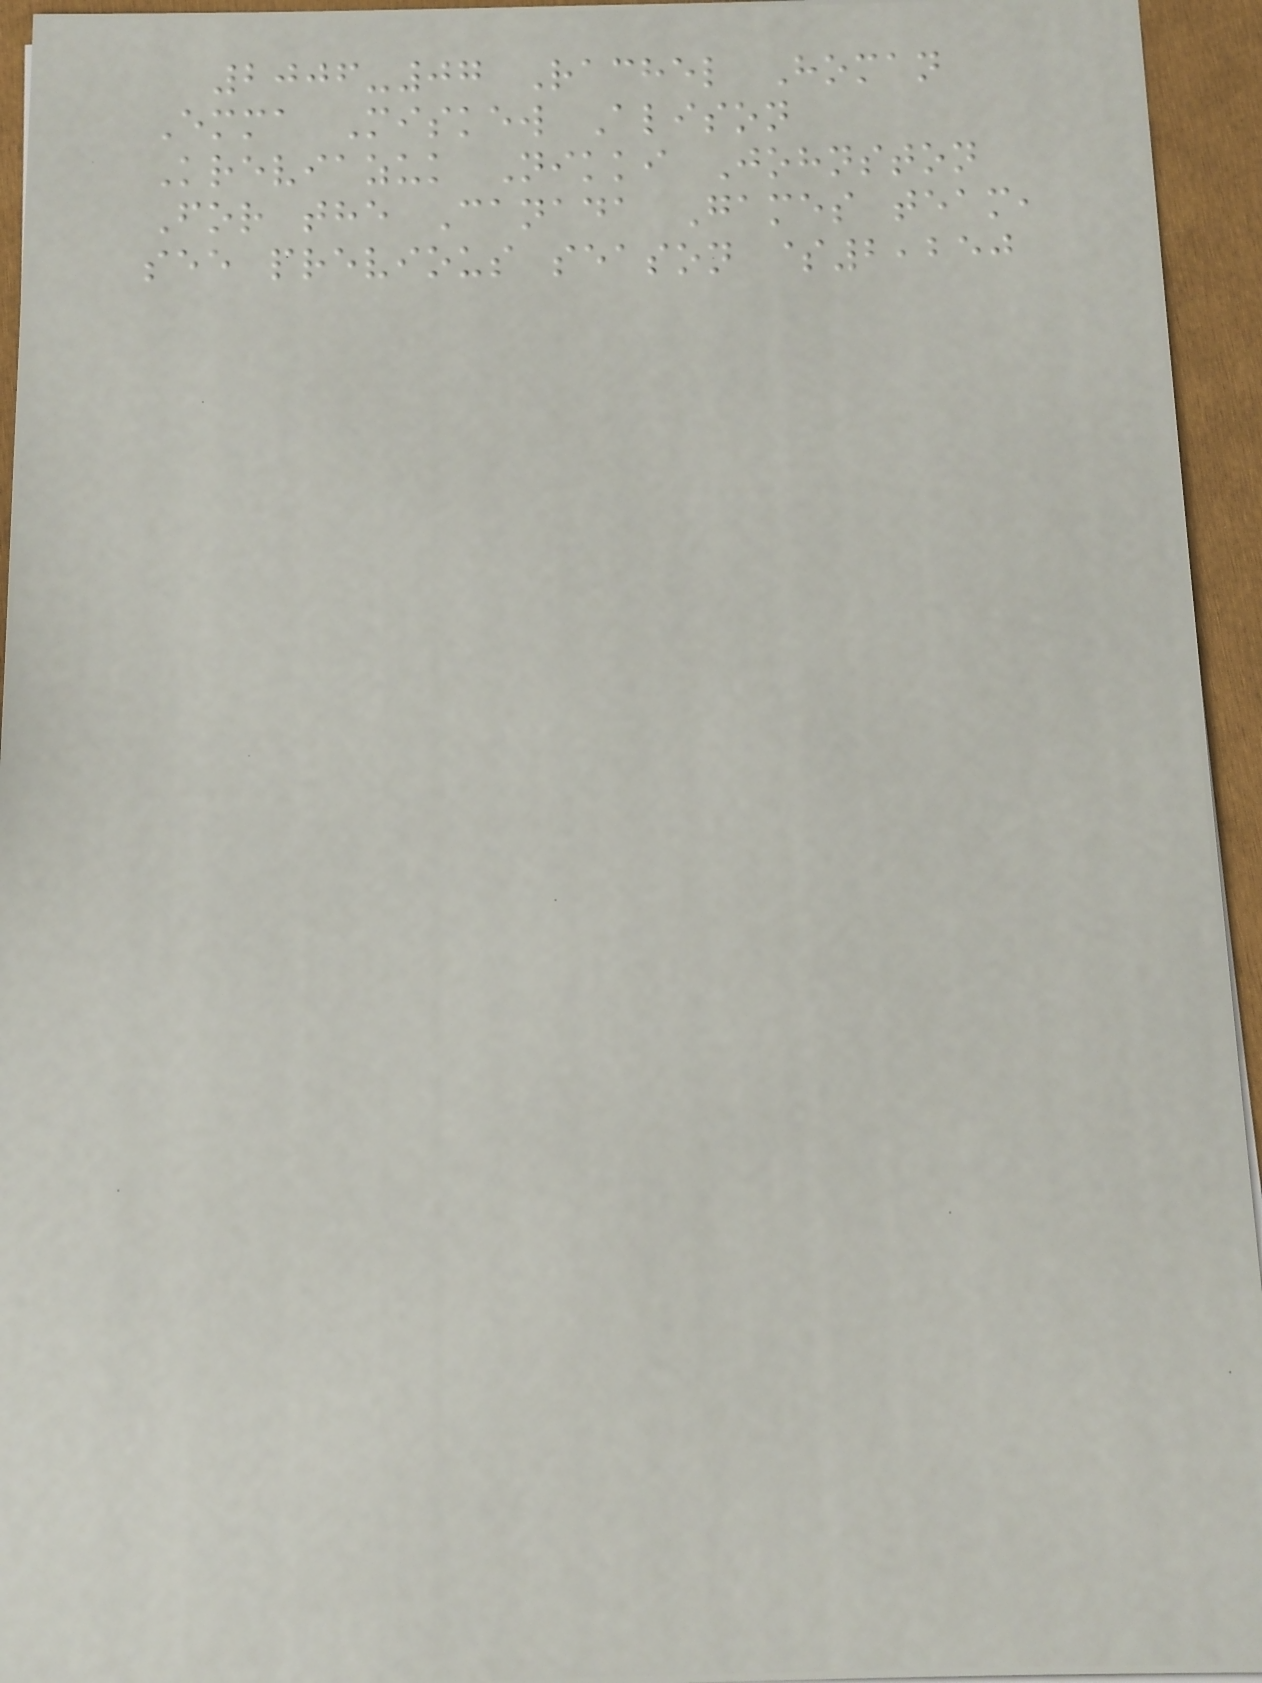2006-07 Rachel Homan
Emma Miskew Alison
Kreviazuk Nikki Johnston
For the Canada Games team,
see previous season $2,250
